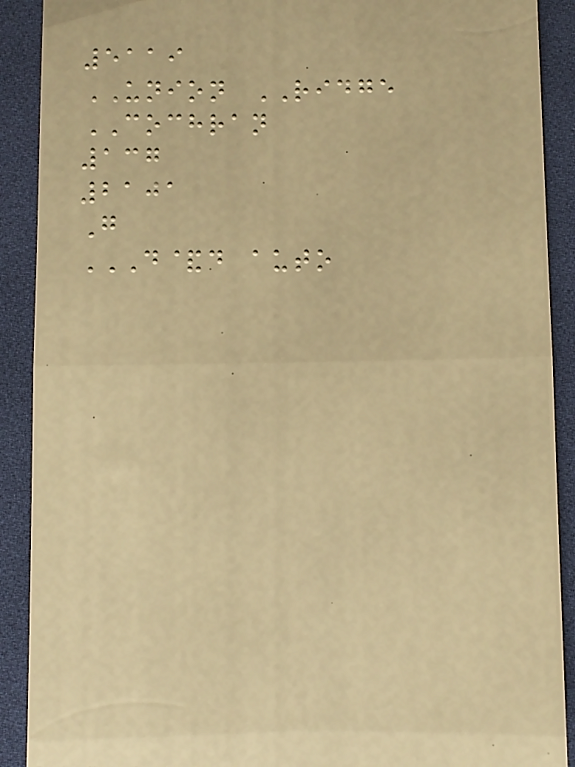5119
UNION RIDGE
COCHRAN
137
2101
G
D&D AUTO
